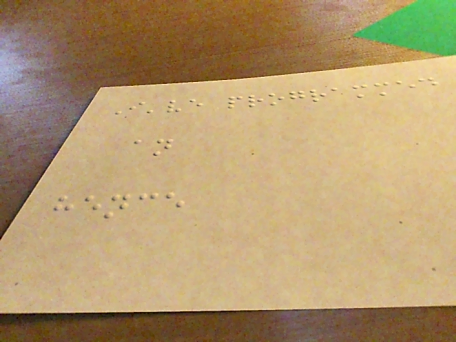I've programmed
an
hence
